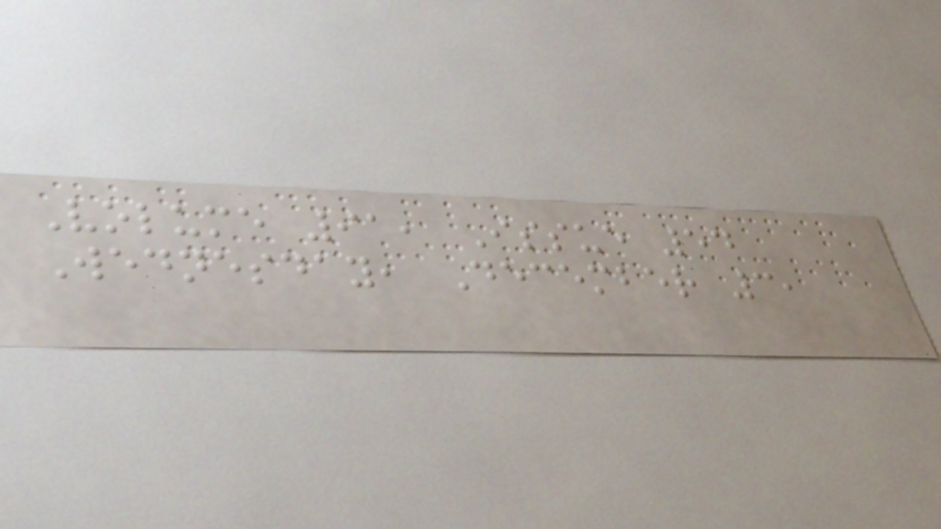Volume 91, Issue 54
Wednesday, December 3,
